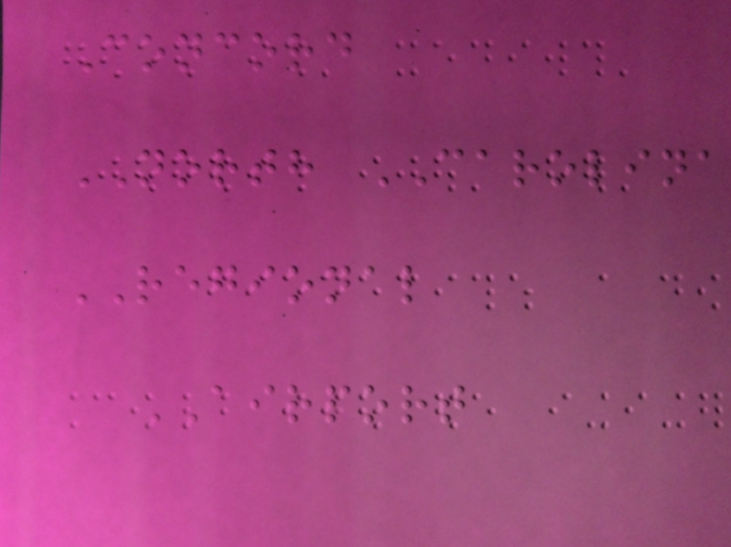Concord
NORTH CAROLINA
REGIONAL
AIRPORT
